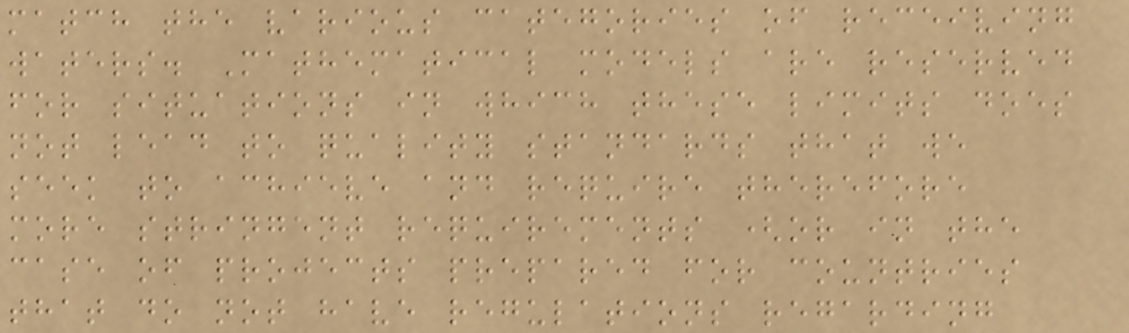match the various categories of receiving
waters. Mathematical models are reserved
for situations in which these limits does
not lead to quality standards that we
seek to achieve and require therefore
more stringent requirements (or in the
case of projects prepared for countries
that do not have regulations regarding
